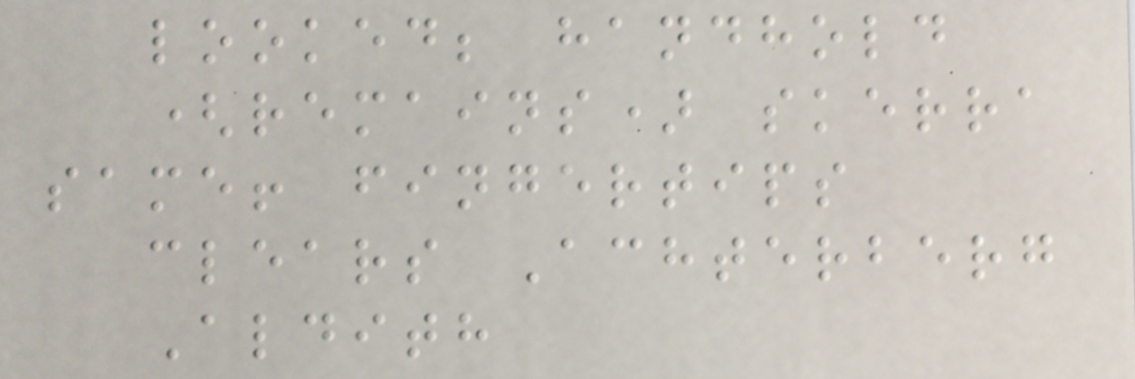looked; handhold
(remains) skerra
same! fingertips
clears Achterberg
Aldith
